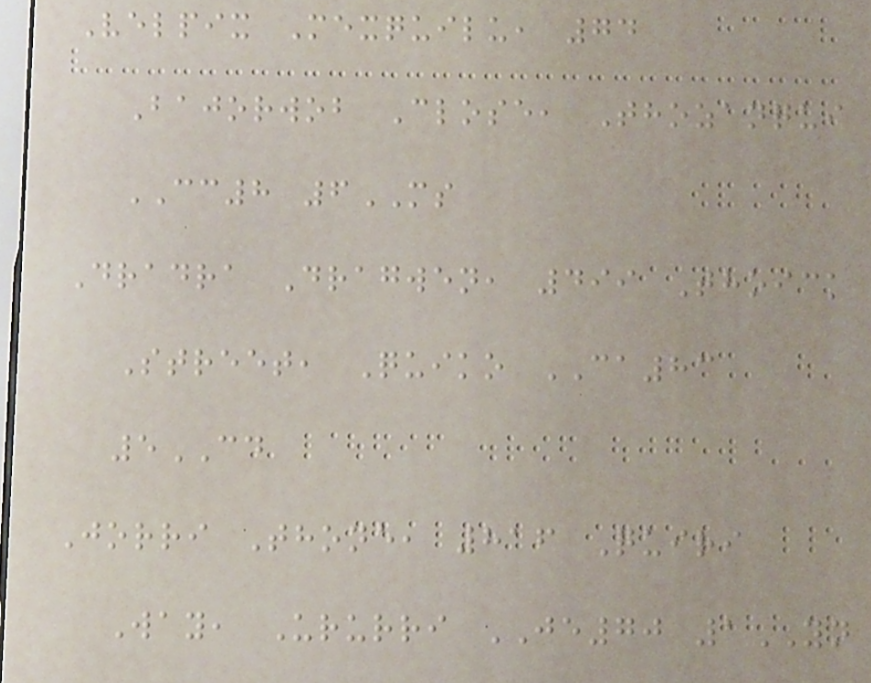Velpix Mexquilu, 74
Bajorwob Close, Thozanqui
CC8 6MS
Dradra Dragwen, 499 Thoick
Street, Quiko CA83
5CD
Jorri Thone, 816 Quiri
Way, Ururri JE70 1YN
